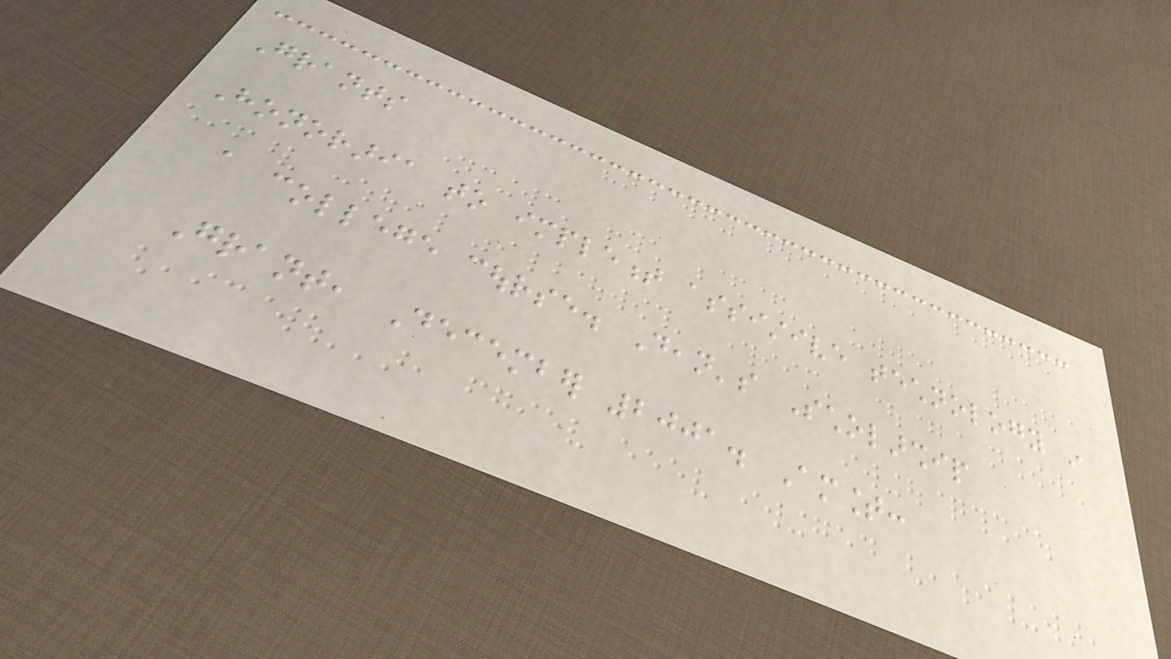Grants
Honoraria to implement assistive technology in
a college course. Dean's Scholarship
Grant, December 2001. Amount:
